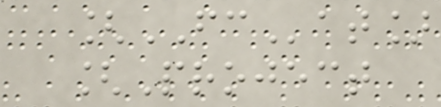[FCat]
[Project
